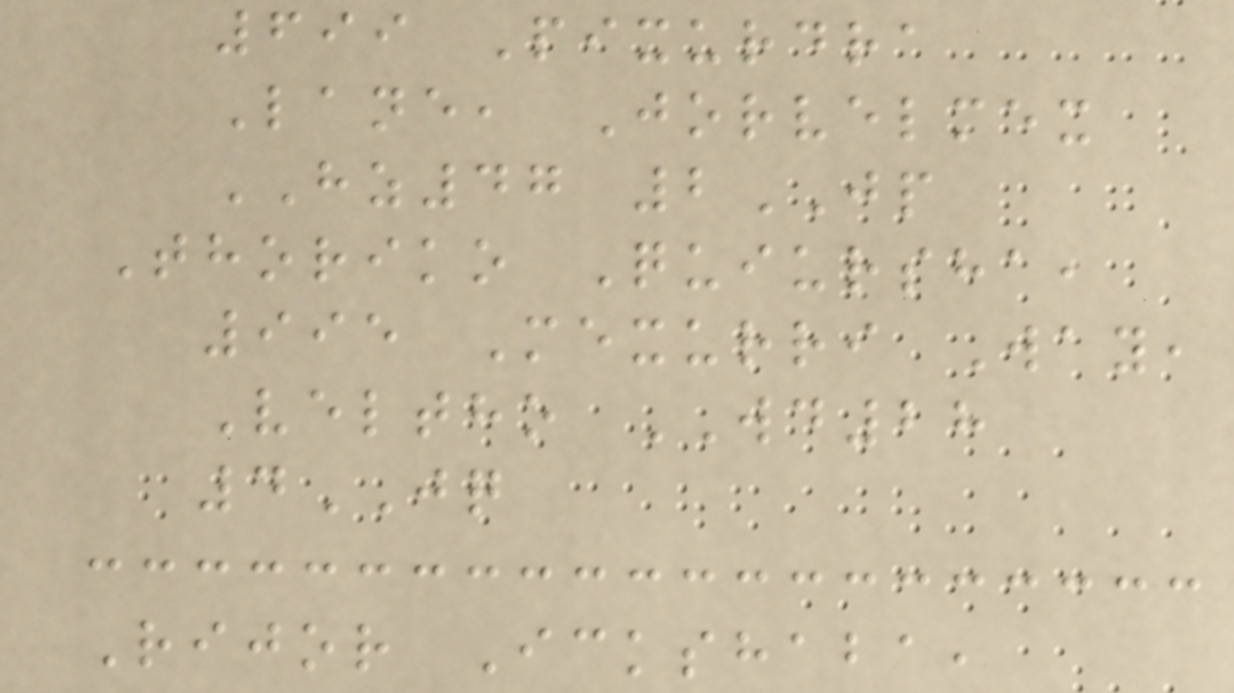699 Pixurdra
Lane, Jorvelmex
HZ47 2JP
Thoriko Quiursha,
995 Mexurri Way,
Veltho WD28
4JQ
Rijor Ickshaba,
